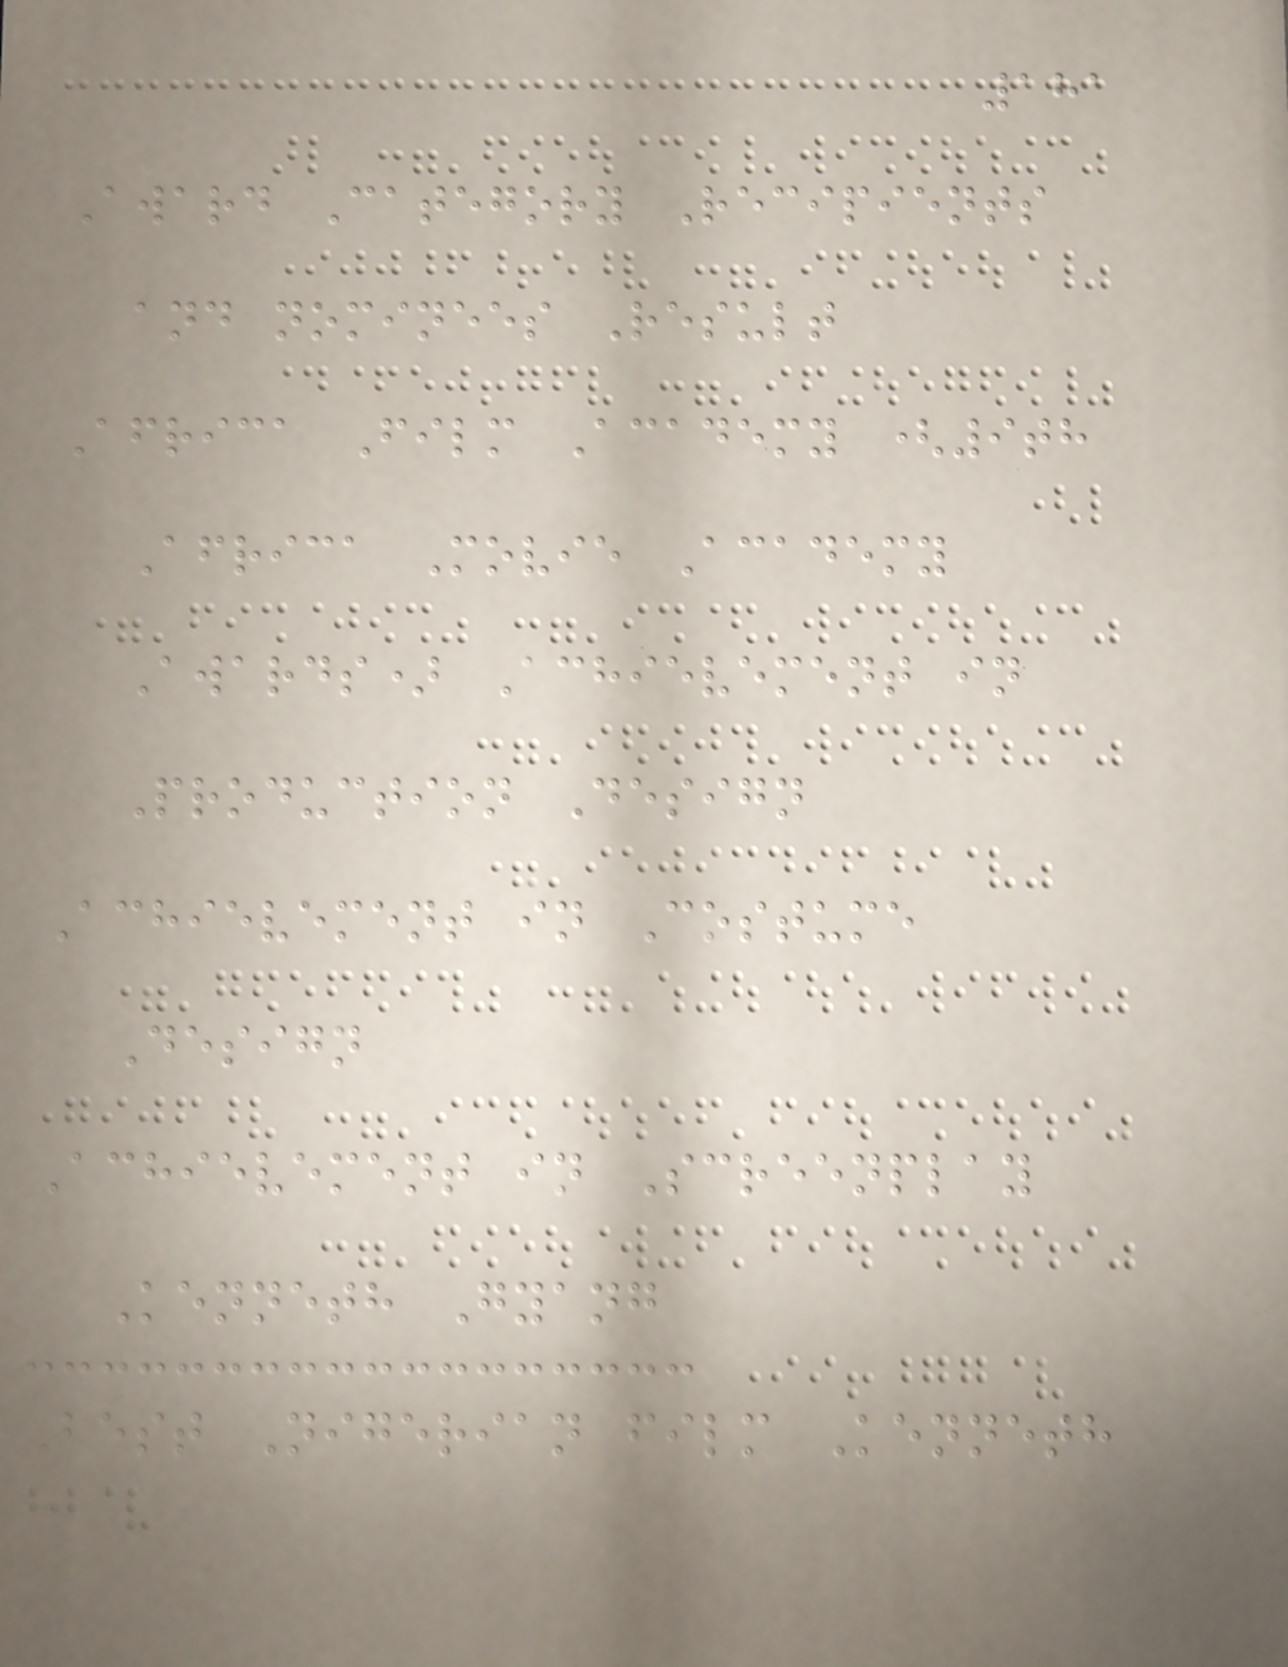181
Award Category Recipients
and nominees Result
Africa Film Academy (9th
Africa Movie Academy
Awards) Achievement in
Production Design
Achievement in Costume
Design
Achievement in Screenplay
Kenneth Gyang
Best Nigerian film Kenneth
